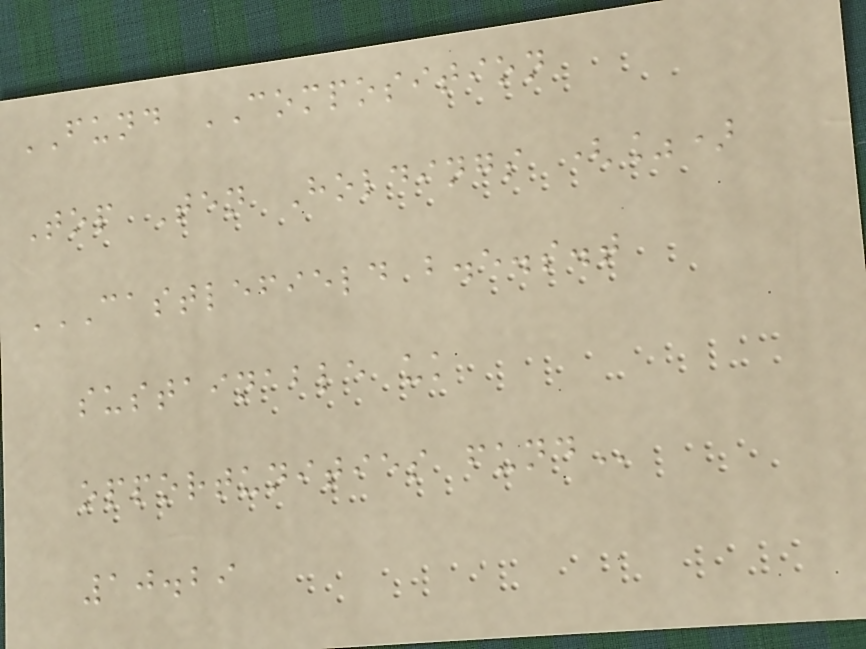FUND COMPOSITION
Top Ten Holdings (%)
CASTLEFIELD B.E.S.T
SUSTAINABLE UK
OPPORTUNITIES FUND
10.29
